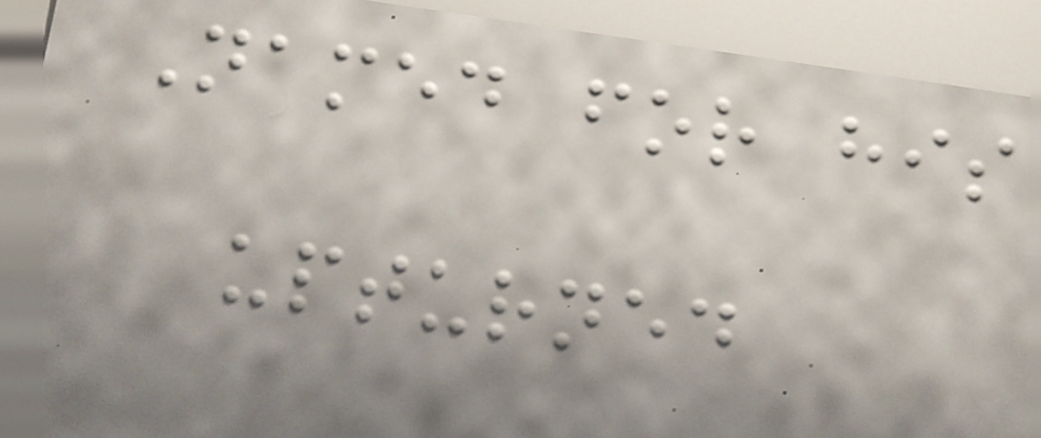Named for his
upturned
